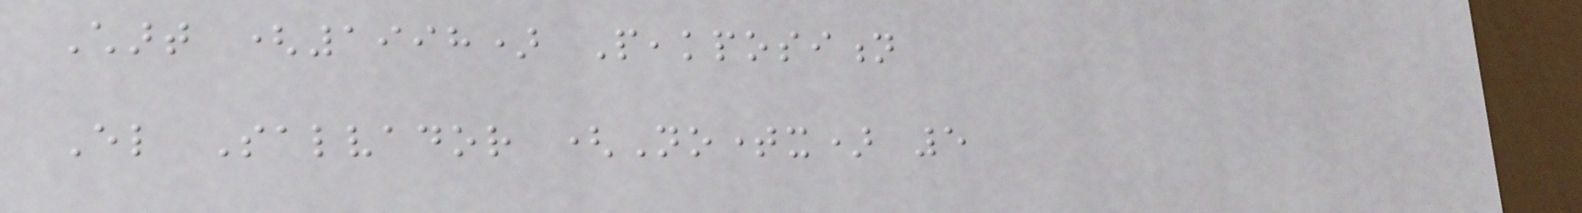Chart (1998) Peakposition
El Salvador (Notimex) 5
